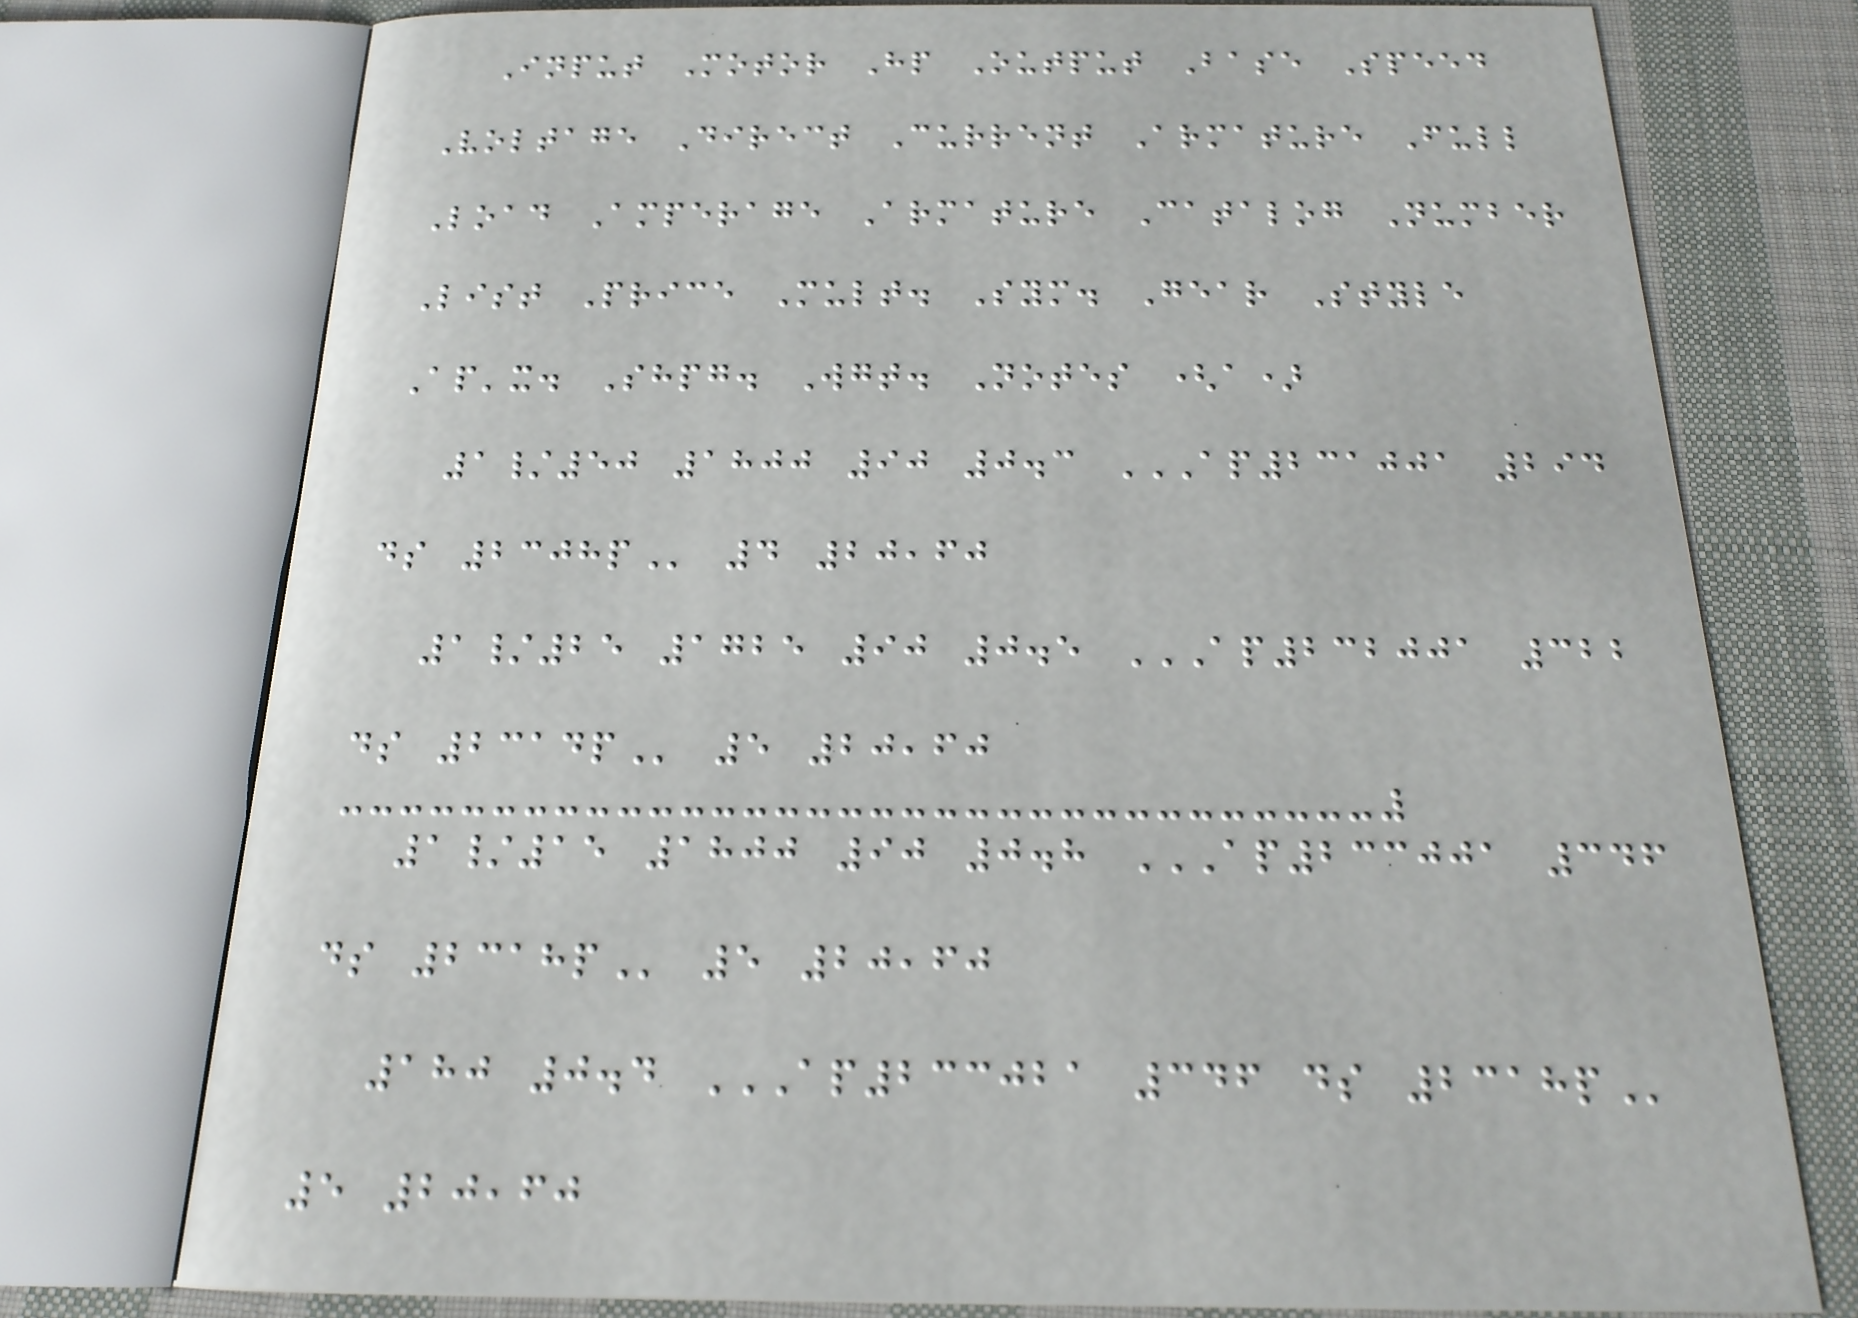Input Motor Hp Output Base Speed
Voltage Direct Current Armature Full
Load Amperage Armature Catalog Number
List Price Mult. Sym. Gear Style
Ap'x. Shpg. Wgt. Notes (a)
1/50 1800 90 0.3 AP231001 294
DS 2308P 4 20,60
1/25 1725 90 0.5 AP232001 322
DS 2314P 5 20,60
1/15 1800 90 0.8 AP233001 346
DS 2318P 5 20,60
180 0.4 AP233021 346 DS 2318P
5 20,60
